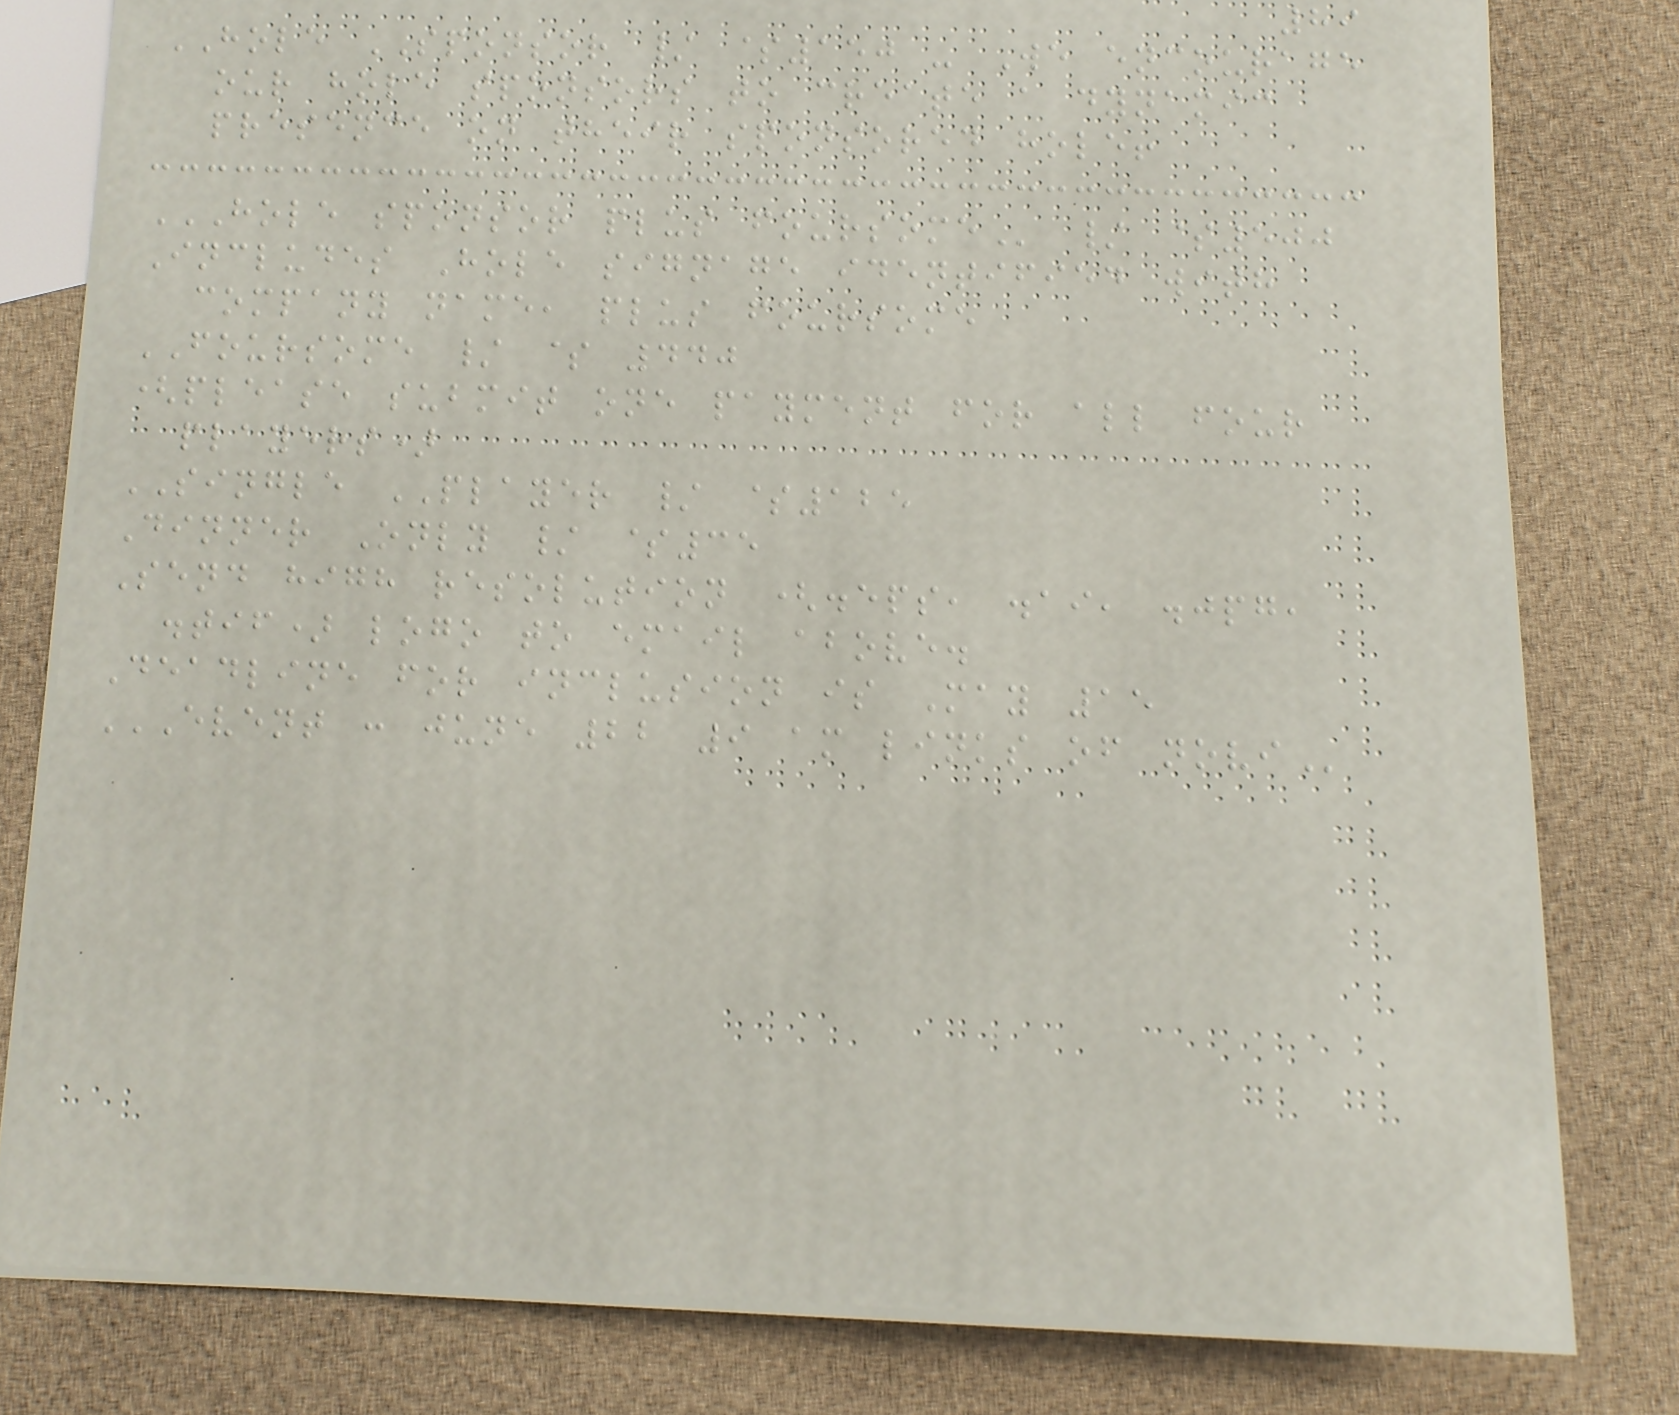89
HOLE SPONSOR / $150 - We encourage
our hole sponsors to create a dynamic
presence on their sponsored hole!
HOLE SPONSOR PLUS FOURSOME / $500
Includes Hole signage identified with
company name, plus foursome
FOURSOME / $ 440
(please submit one payment for all four
players)
SINGLE PLAYER / $125
Dinner Only / $35
Send high resolution (.eps, .ai, .jpg,
.tif) logo to email above.
Deadline for inclusion is May 15
EVENT : JUNE 22 9 AM LINKS OF NOVI
